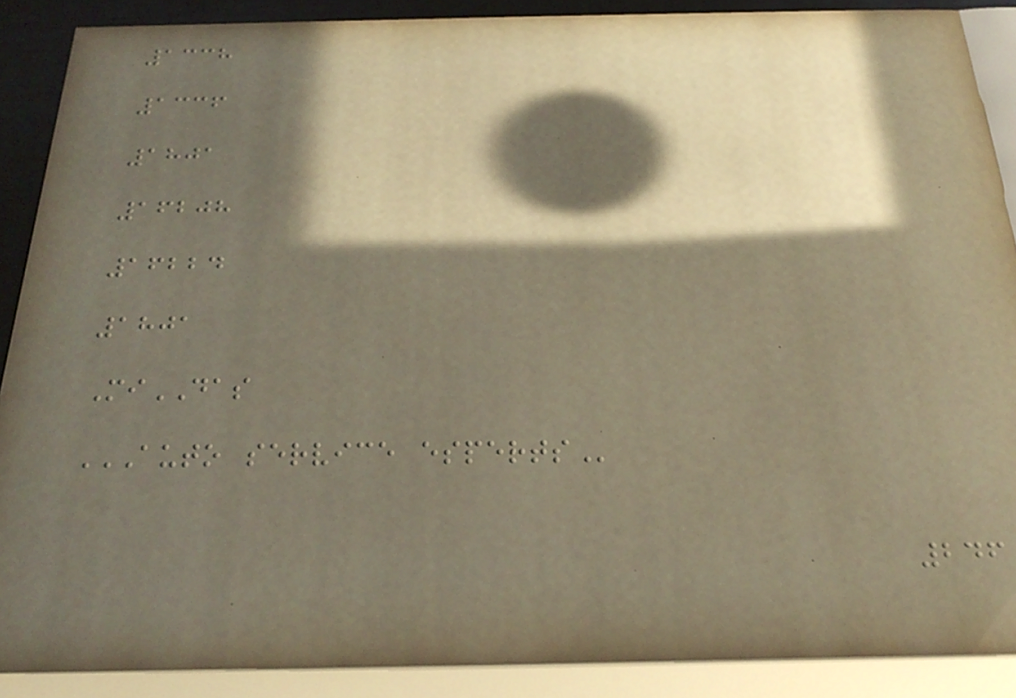1338
1336
1801
16208
16224
1801
MiDAS
AUTO SERVICE ESPERTS
246
